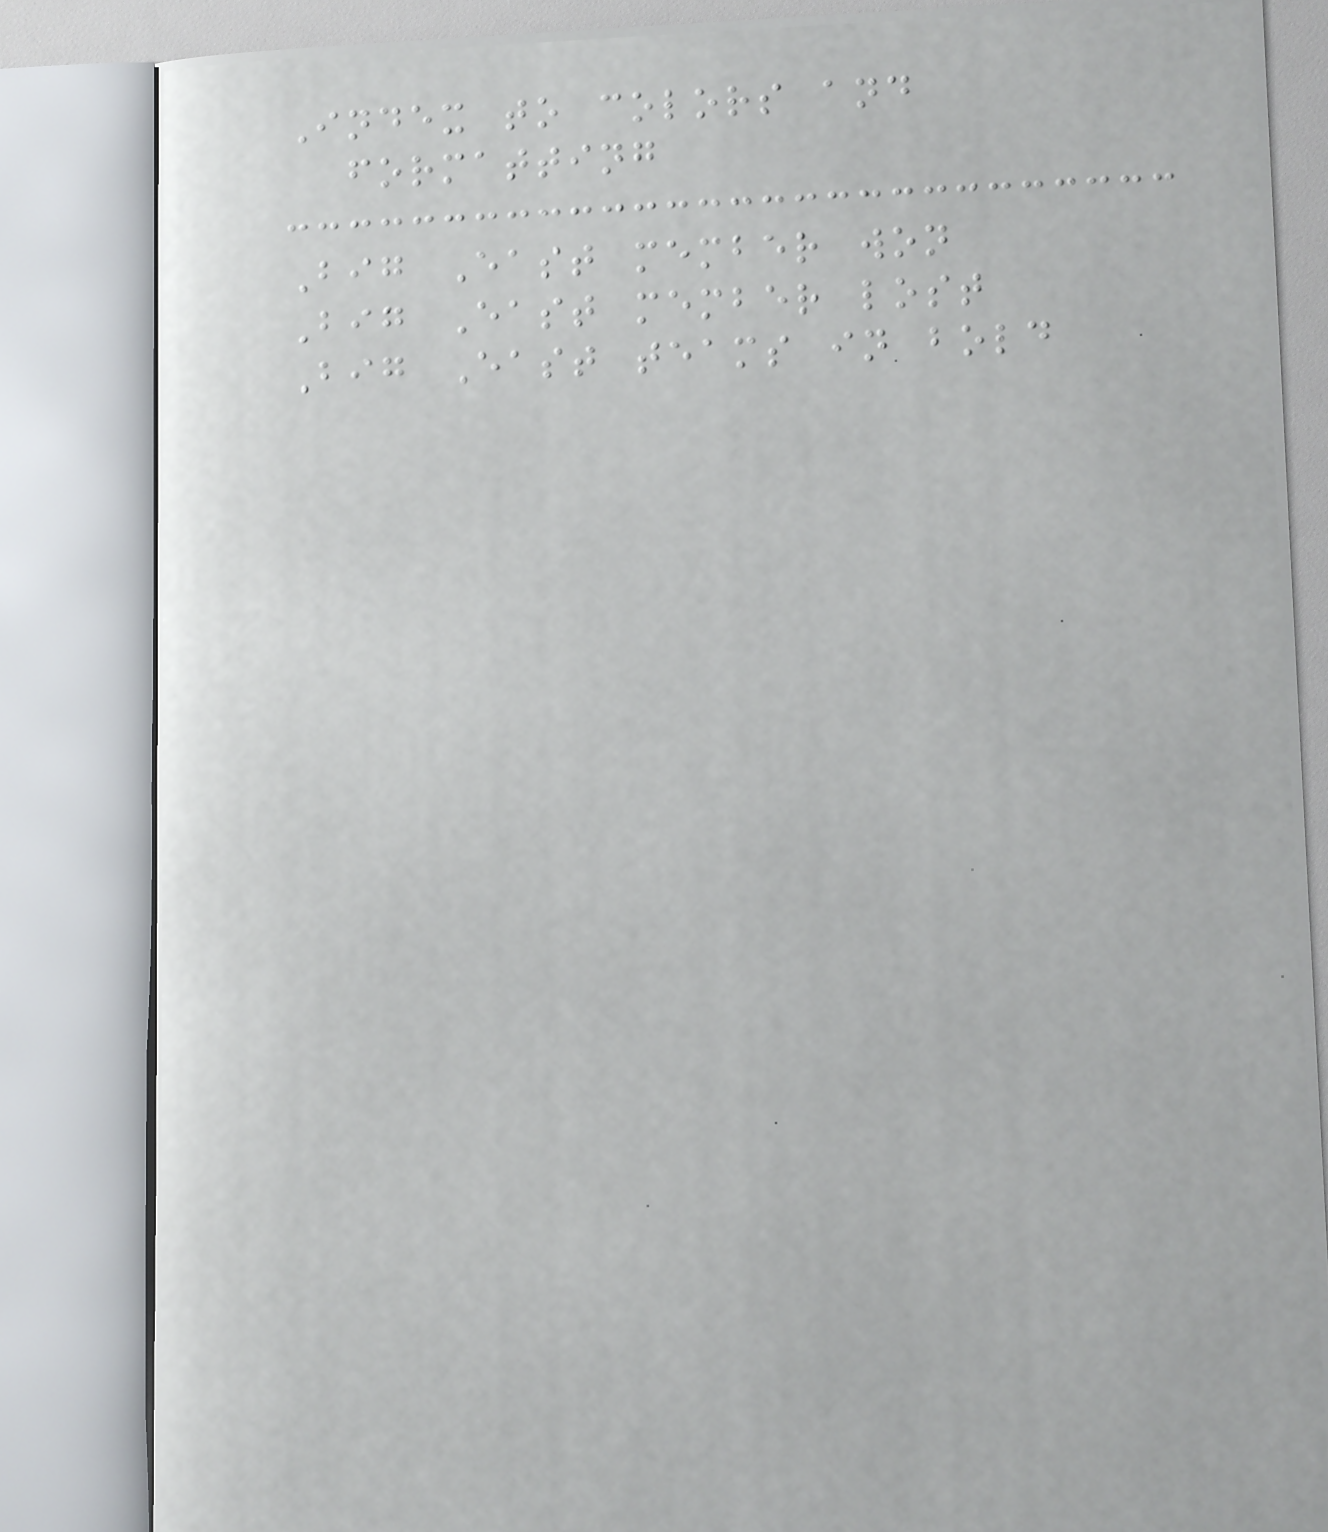Index to colors and
formatting
Big East member won
Big East member lost
Big East teams in bold
